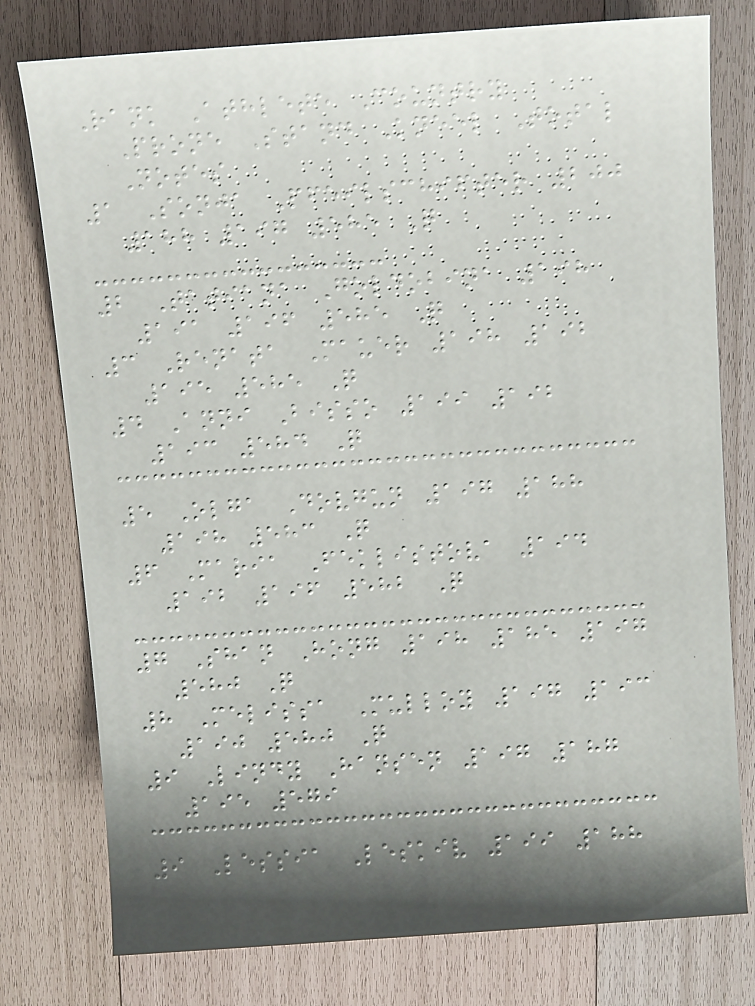Rank Athlete Country
Prone Stand Kneel Total
Notes
1 Sonja Pfeilschifter 200
188 197 585 Q
2 Tatiana Goldobina 198
191 196 585 Q
3 Renata Mauer 198 192
195 585 Q
4 Anni Bisso 199 192
193 584 Q
5 Olga Dovgun 197 188
198 583 Q
6 Maria Feklistova 194
192 196 582 Q
7 Shan Hong 198 185 197
580 Q
8 Melissa Mulloy 197 193
190 580 Q
9 Lindy Hansen 197 187
195 579
9 Lessia Leskiv 199 188
